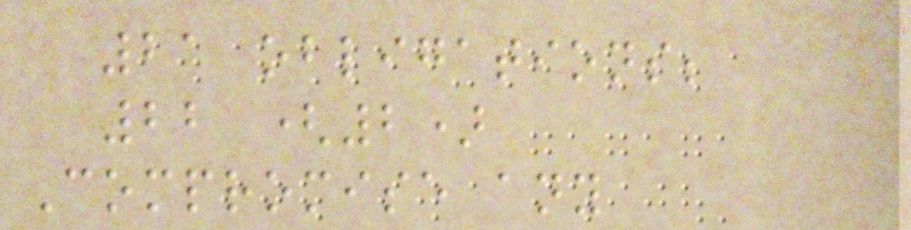21 obligations;
22 (2)
Compromise any
